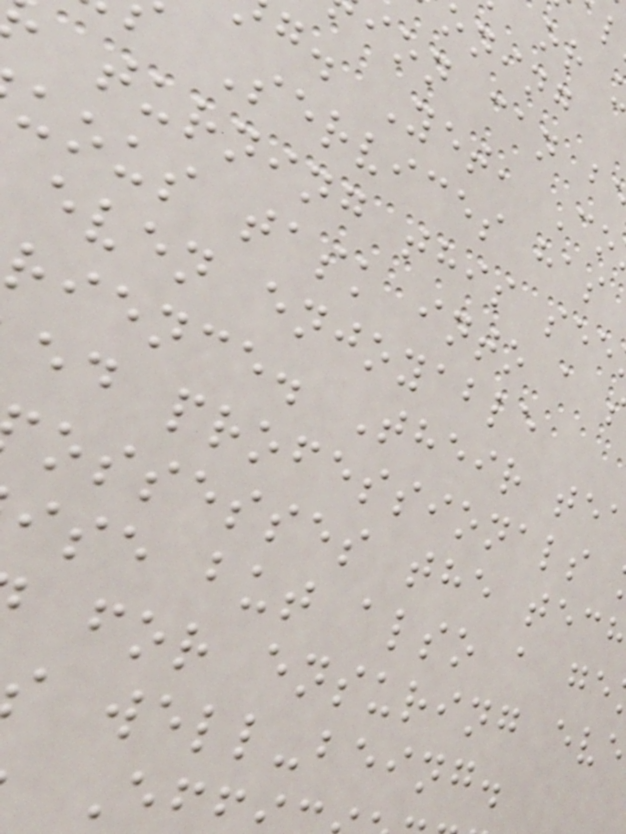oning
ion can b
g. Yet, Co
Services has
turning this see
uous task into a
even enjoyable
rience. Their te
ed professionals
ossesses the tec
ise but also a ge
for ensuring eve
well-being.
